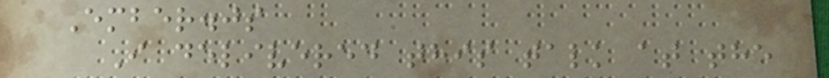Ember.js
I delivered this talk at the
